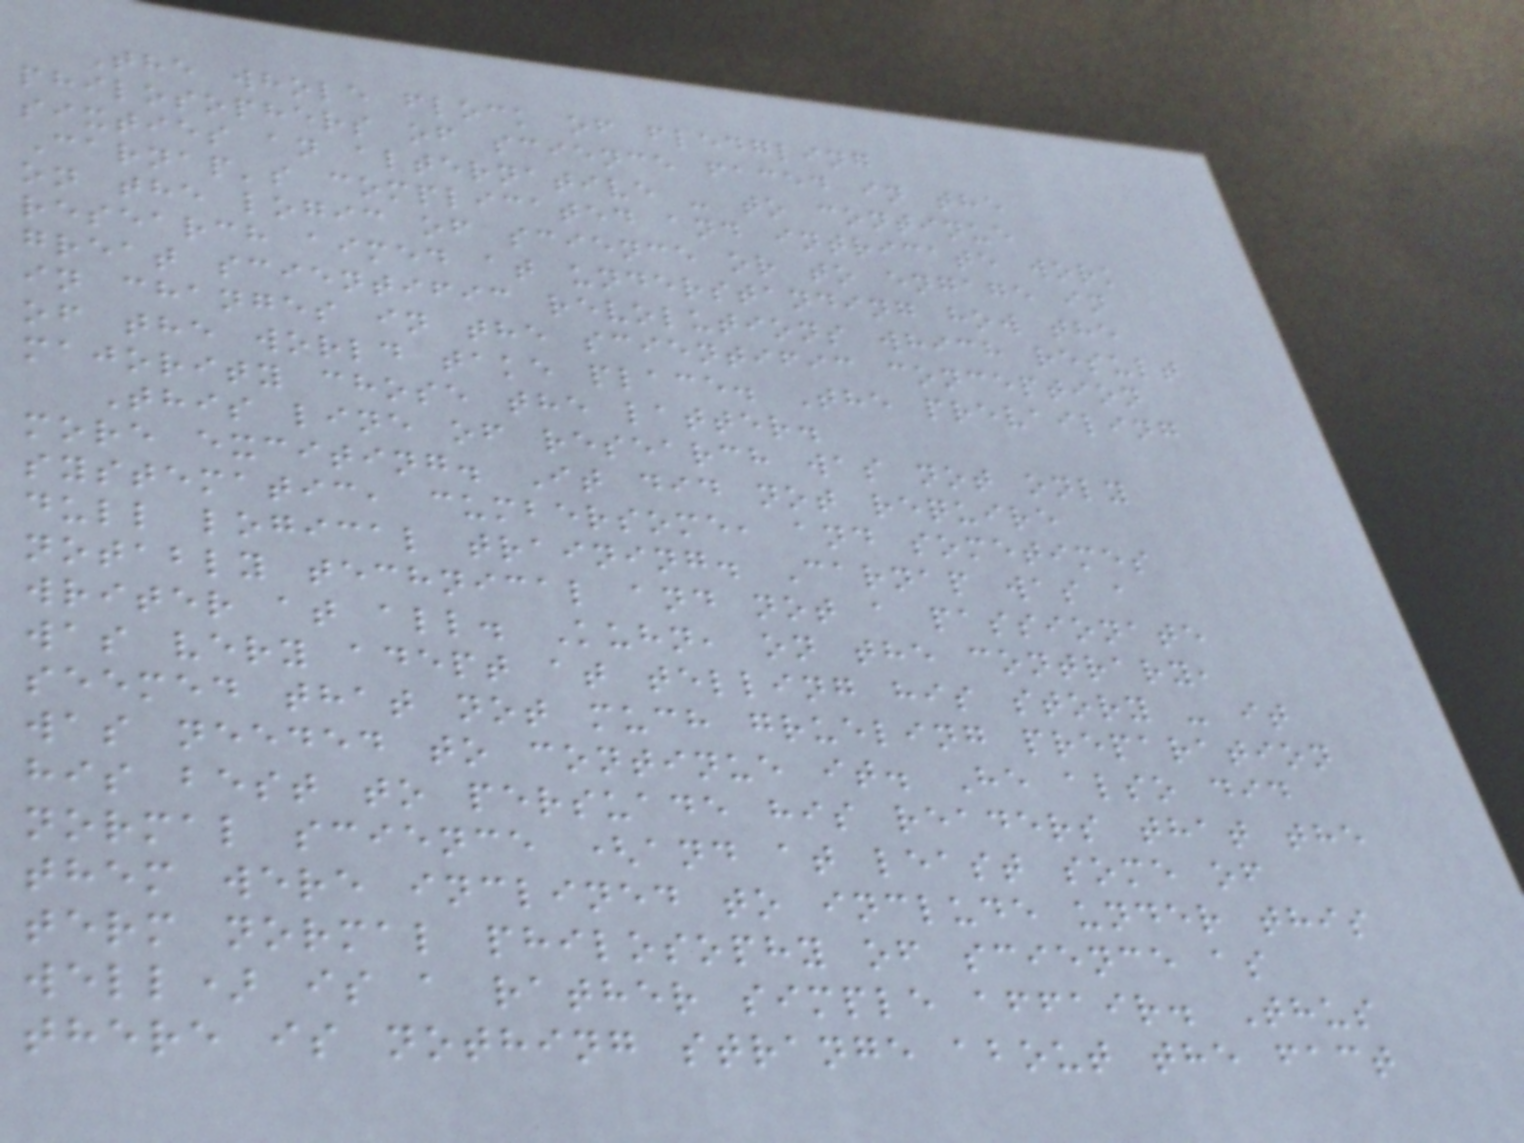The whole flock of fledgling
philosophers of science faced in the
sixties an alternative - to continue
Carnap's complicated and intricate work
on the logic of science or to engage in
research aimed at understanding how the
great scientific revolutions which result
in changes in the scientific conception
of the world take place. The prevailing
majority chose the latter.
This line of research was not only
more exciting. It did not require
systematic, cumbersome, and sometimes
dull logical training. Carnap was a
notably technical and not a passionate
writer at all. Kuhn, on the contrary,
was very adept at telling his story - it
seemed that not much grueling preparation
was needed to continue it. He also did
his best to persuade his readers that the
normal science (and at least some of
them were inclined to include under this
term normal philosophy of science as
well) is a rather simple affair. Thus
there is nothing strange about the fact
